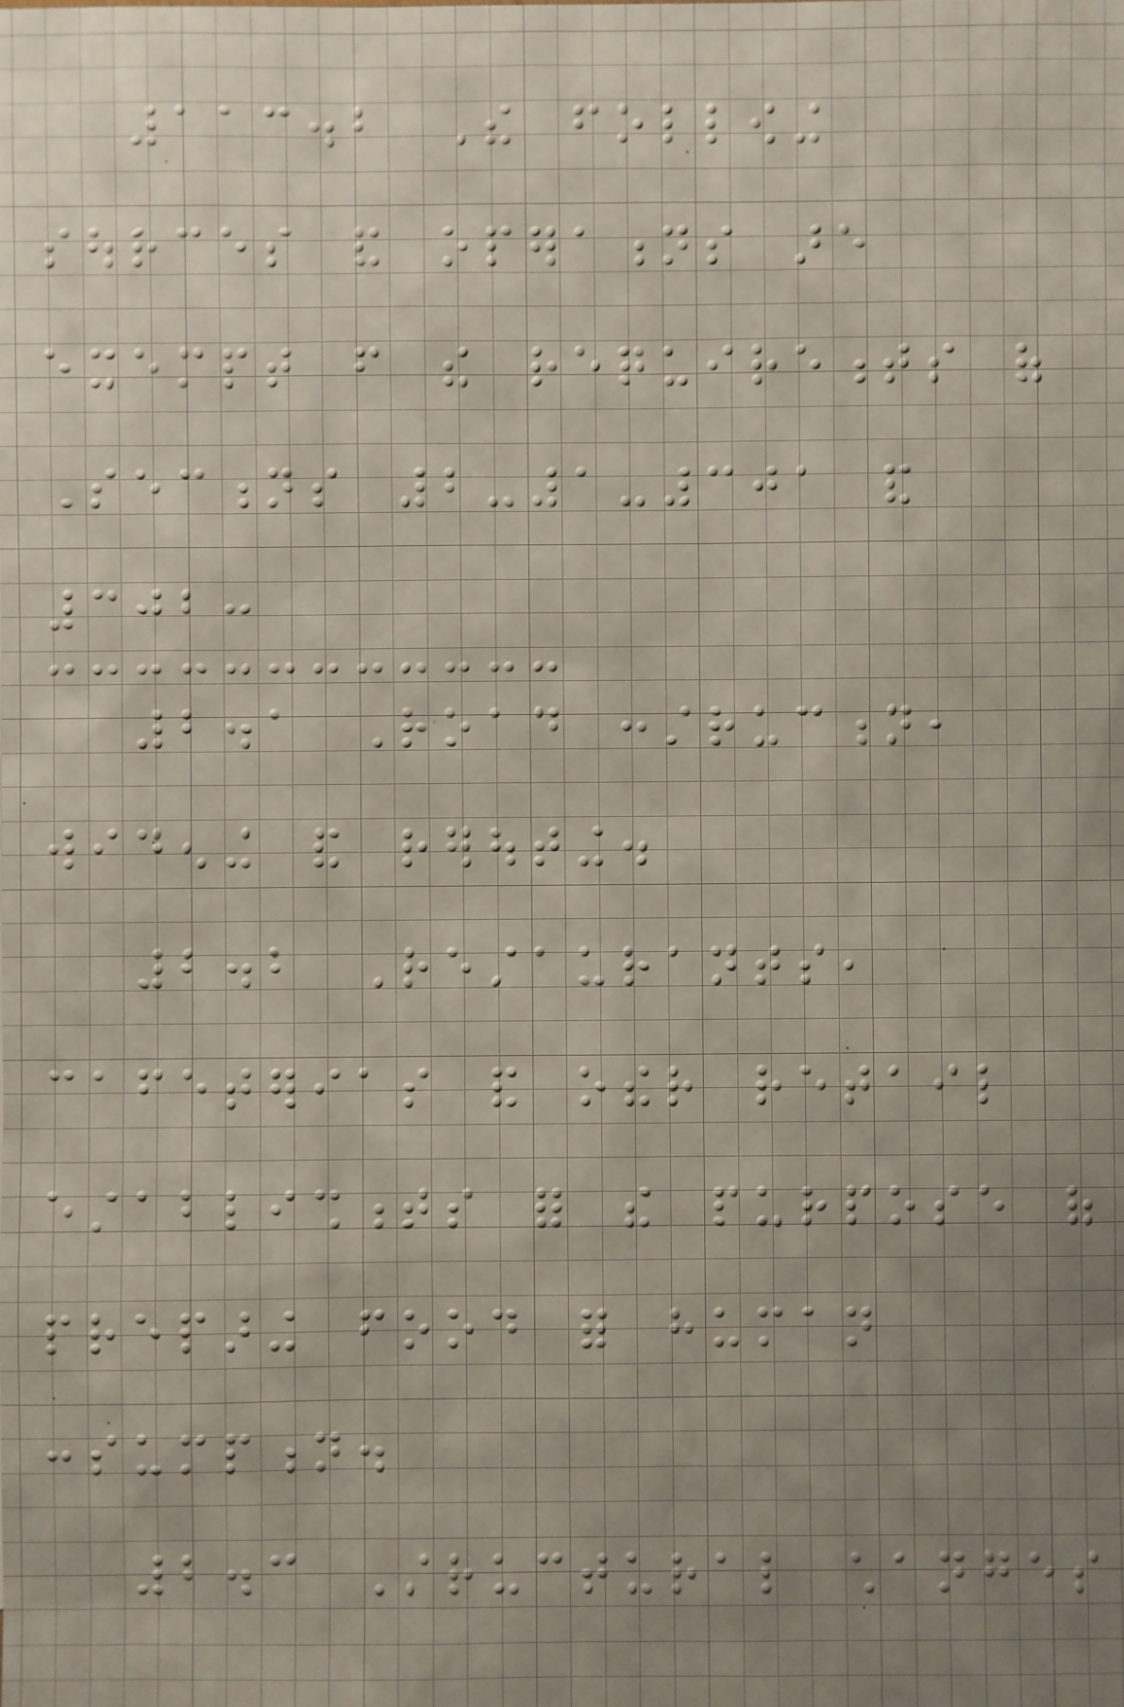113.2 The following
sources and operations are
exempt from the requirements of
Sections 2-1-301 and
302:
2.1 Road construction,
widening and rerouting.
2.2 Restaurants,
cafeterias and other retail
establishments for the purpose of
preparing food for human
consumption.
2.3 Structural changes
